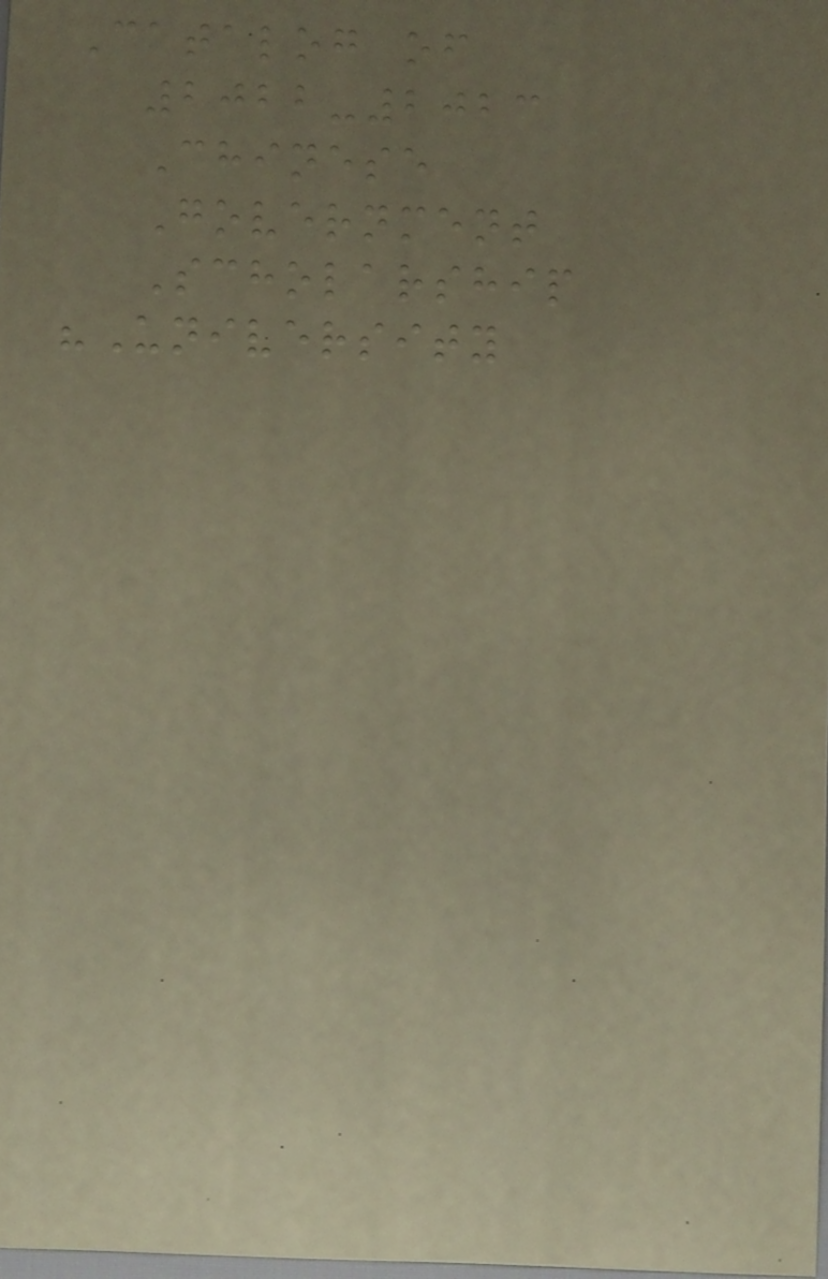Catalog of
2022-2023
Chinese
Government
Scholarship
"University
